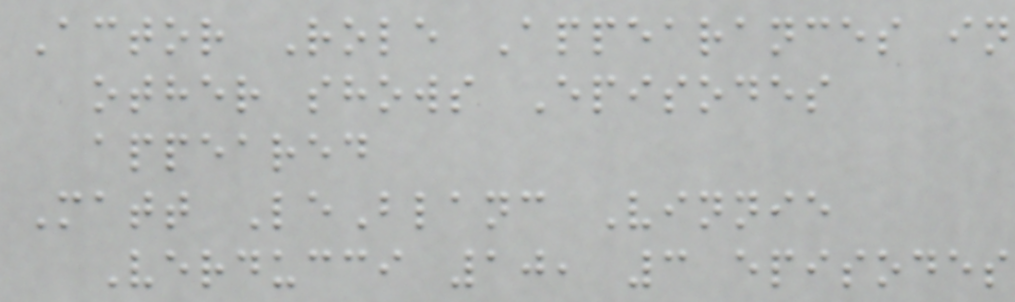Actor Role Appearances in
other shows Episodes
appeared
Matt LeBlanc Vinnie
Verducci 10, 3 episodes
